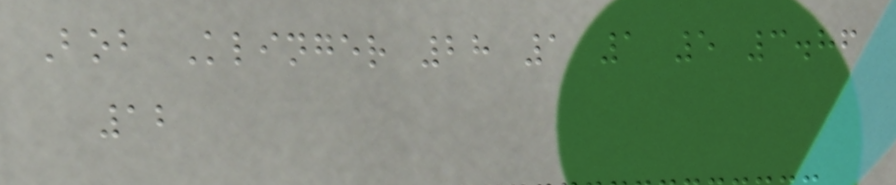Bob Klinger 28 1 1 5 3.86
12
